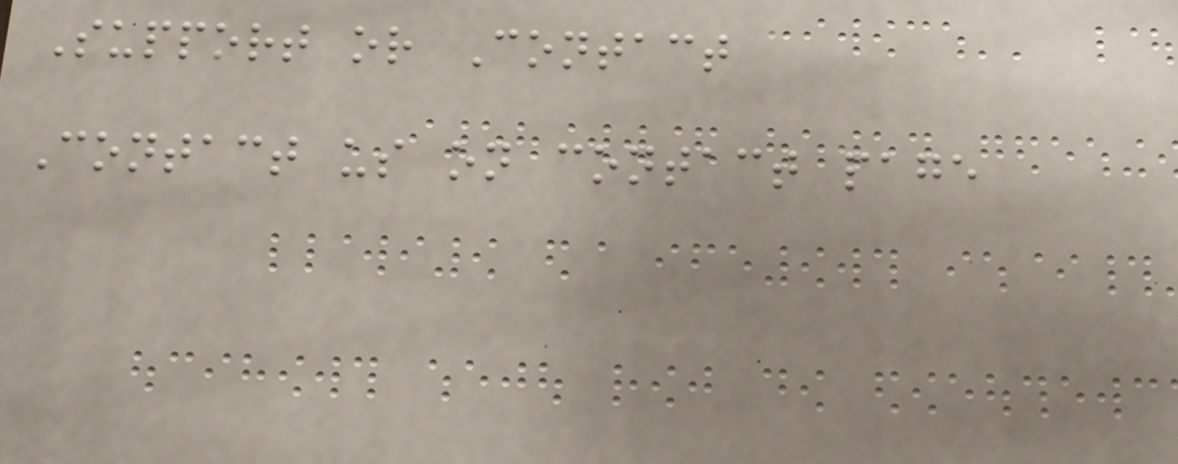Support or Contact
Contact us on contact page
